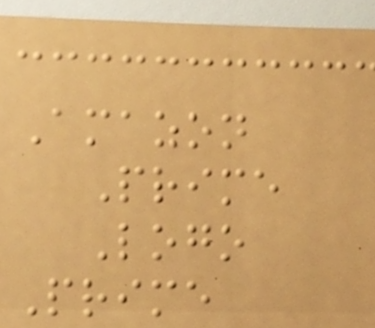Amazon
Prime
Logo
Prime
